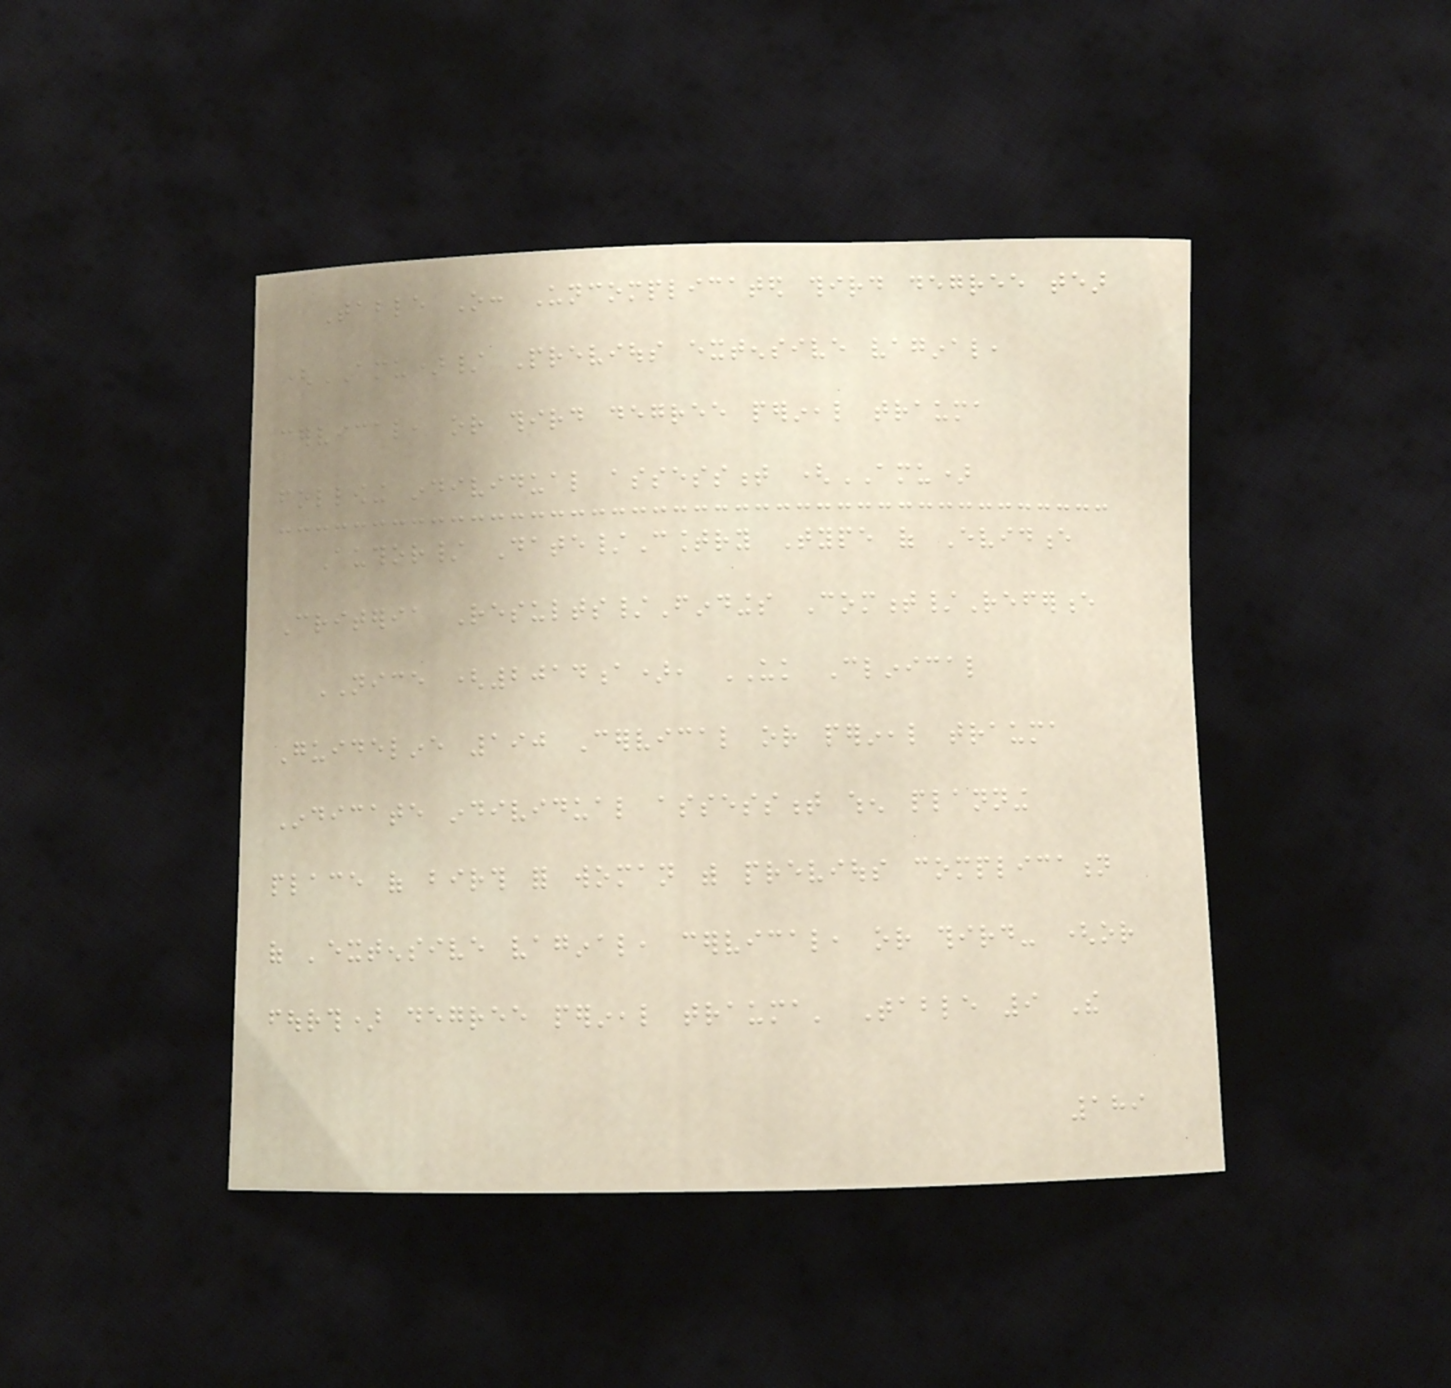Table O: Uncomplicated third degree tear
(AMU)/ Previous extensive vaginal,
cervical, or third degree perineal trauma
following individual assessment (AMU)
Author/ Date/Country Type of Evidence
Criteria Results/Findings Comment/Reference
NICE (2014a), UK Clinical
Guideline 190 Cervical or perineal trauma
Indicate individual assessment when planning
place of birth for woman with previous complication
of 'extensive vaginal, cervical, or third- (or
fourth) degree perineal trauma' Table 9 The
189
